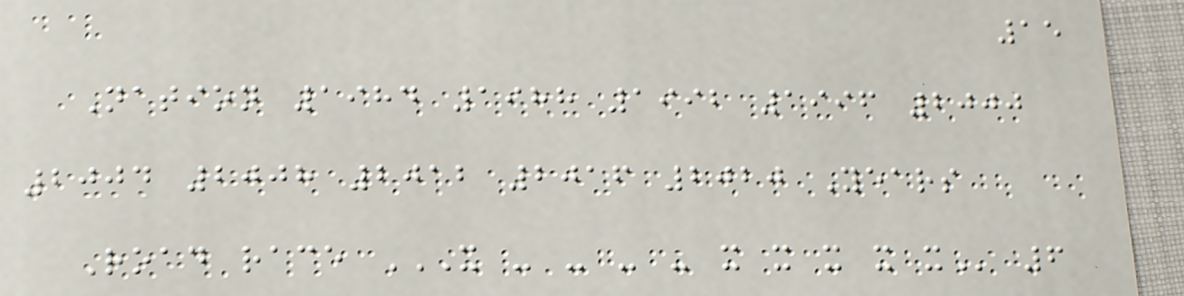15
Nation 1984 1988 1992 1996 2000
2004 2008 2012 2016 2020 Years
Road race X - - - - X X X X X 6
